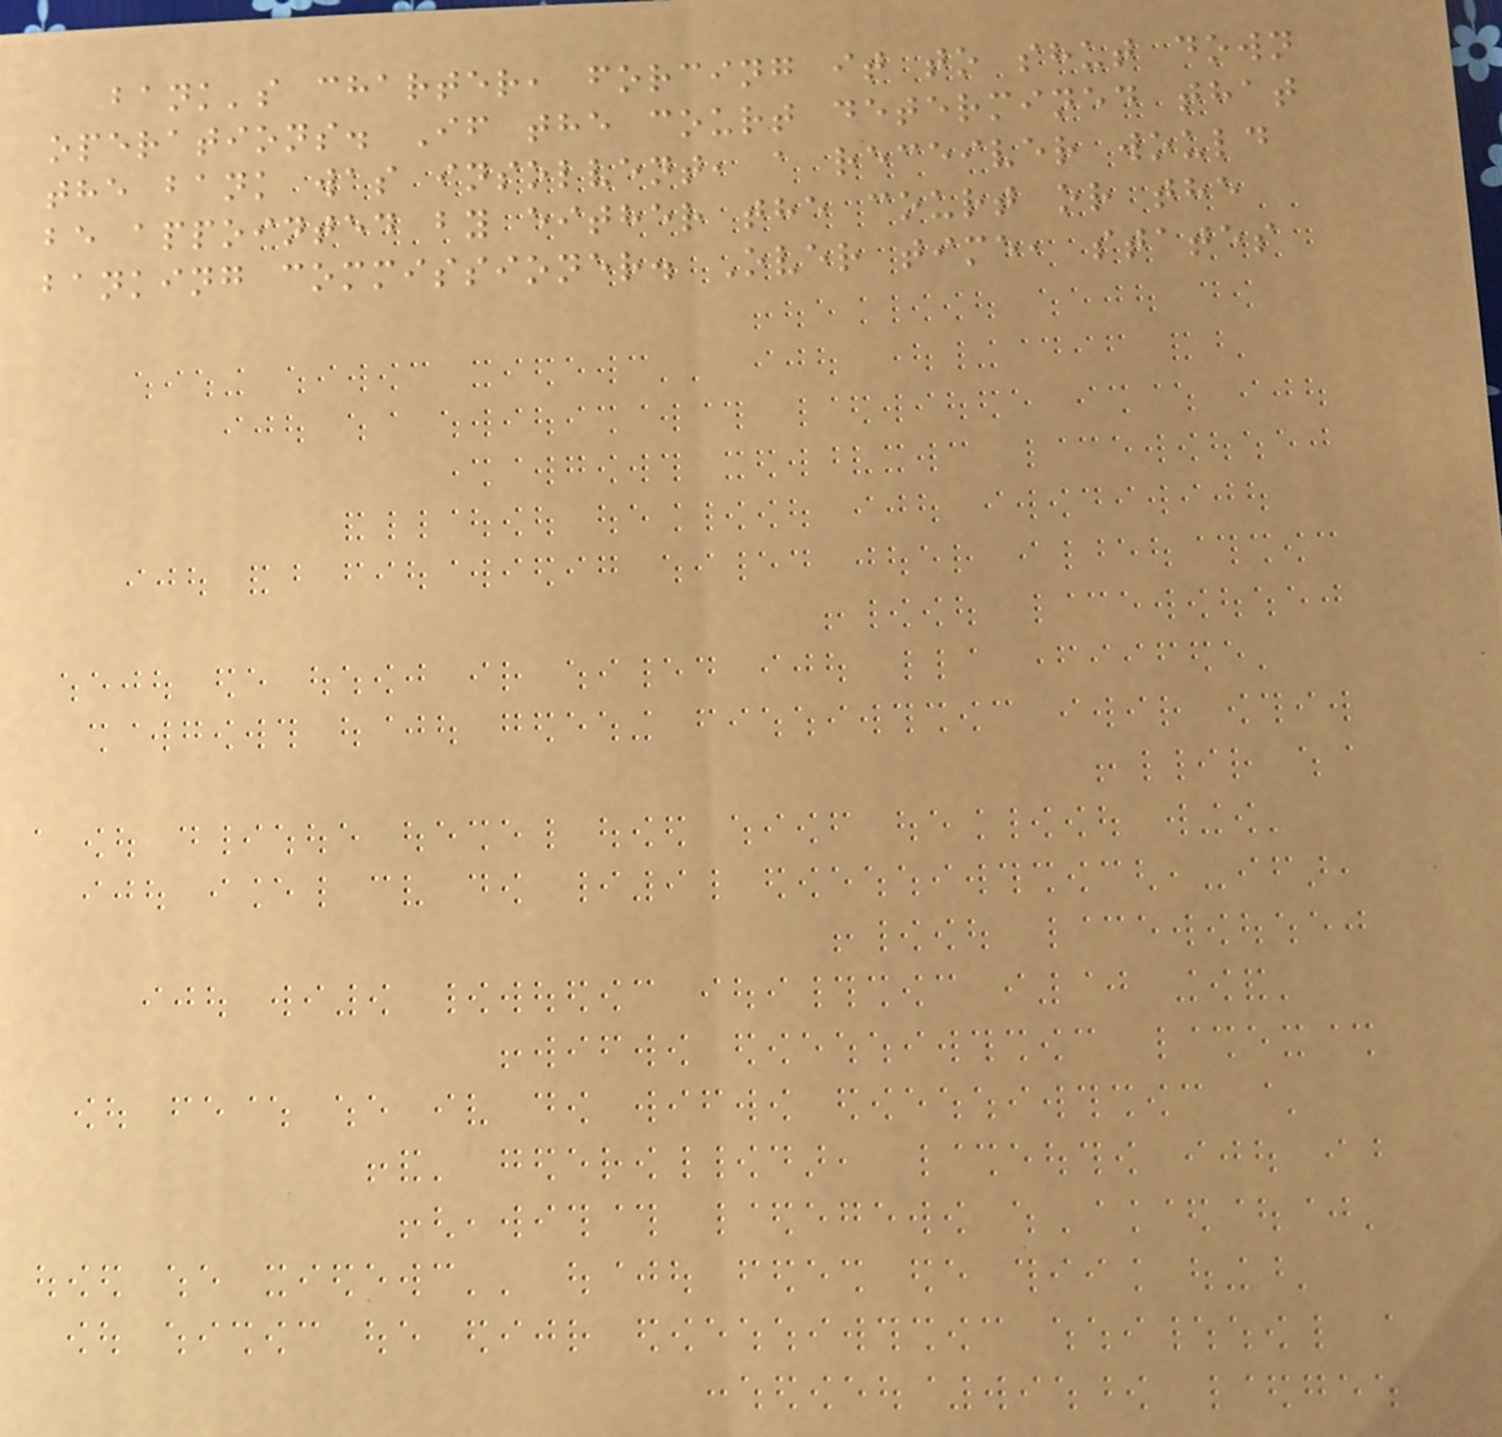bank's charter, forcing it to shut down
operations. If the court determined that
the bank was insolvent, a receiver would
be appointed by either the court or the
banking commissioner. Over time, states
